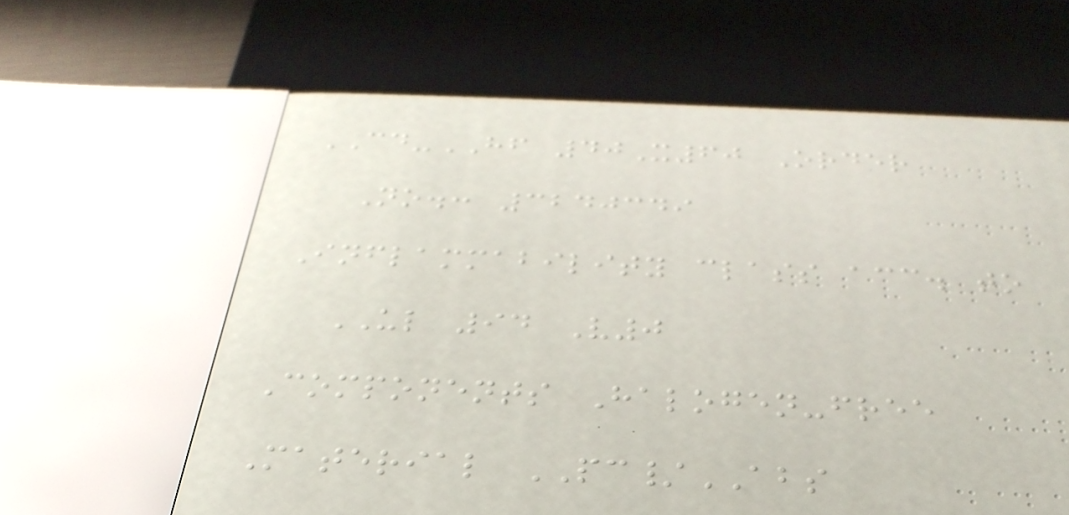CD-HF 40X60 Order
No.: 3240349
Inflammability class acc. to
UL 94 V0
Components Halogen-free
Material PC/ABS
